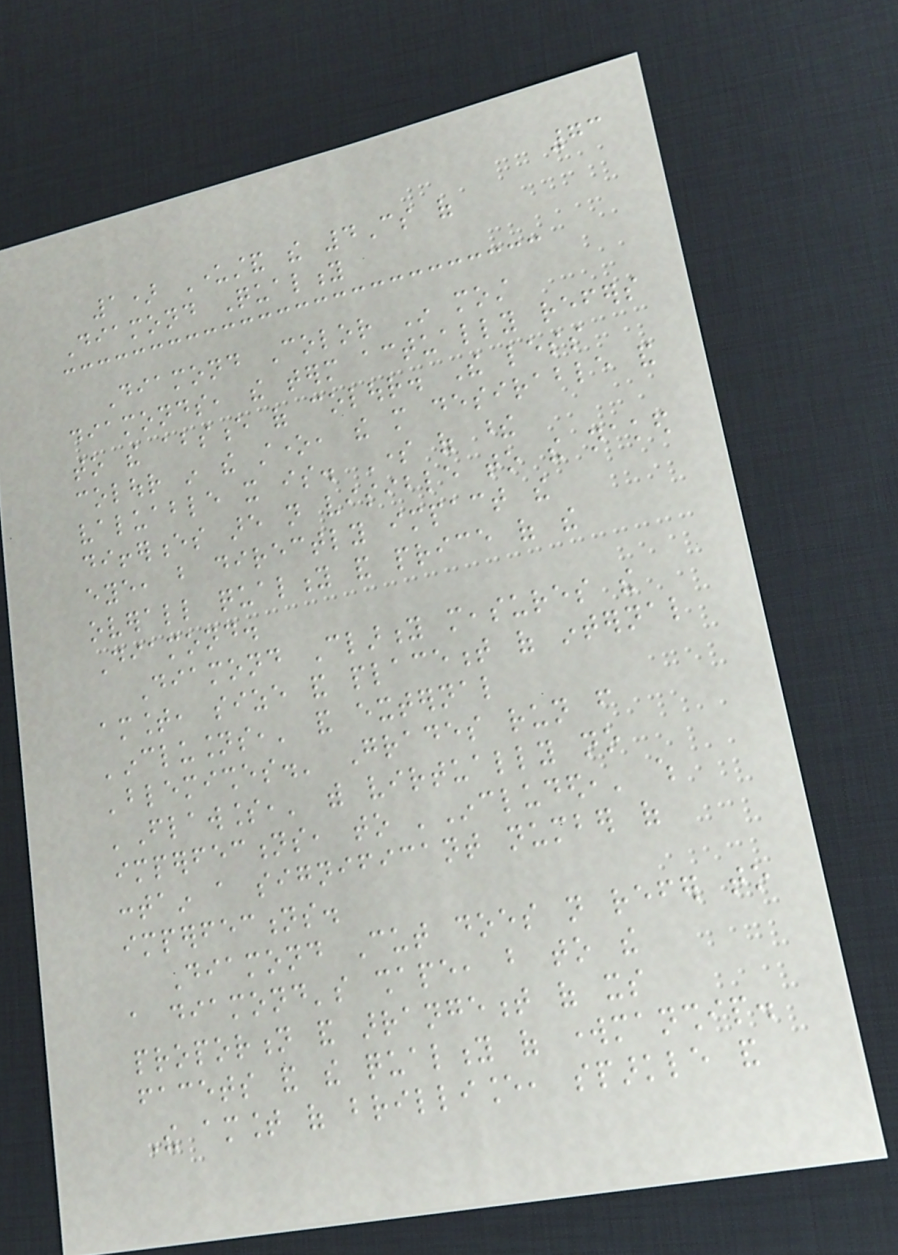73
1) Understand the 4Cs of
Diamond Quality
Diamond Color In most
diamonds, the term actually refers
to the absence of colour. The less
colour in the stone, the more desirable and
valuable it is. Some of these
differences are not visible to the naked
eye, but directly impact the
overall quality and price of the
Diamond.
Diamond Clarity measures the
amount, size and placement of internal
'inclusions,' and external
'blemishes.' Grades run from
'Flawless,' with virtually no
imperfections, to 'Included,' which
contain a significant number of
imperfections.
Diamond Cut does not refer to
a diamond's shape, but to the
proportion and arrangement of its
facets and the quality of workmanship.
The amount of brilliance, sparkle and
